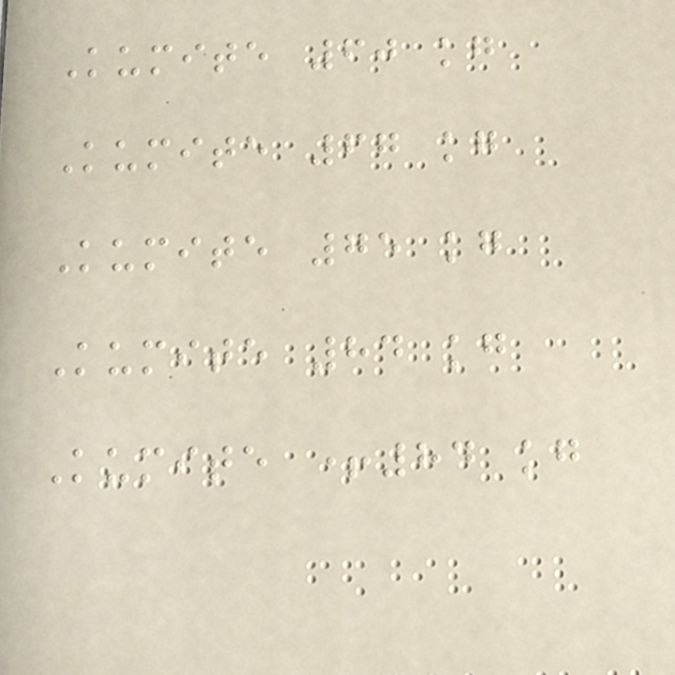Kumite 60 kg
Kumite 67 kg
Kumite 75 kg
Kumite 84 kg
Kumite +84 kg
